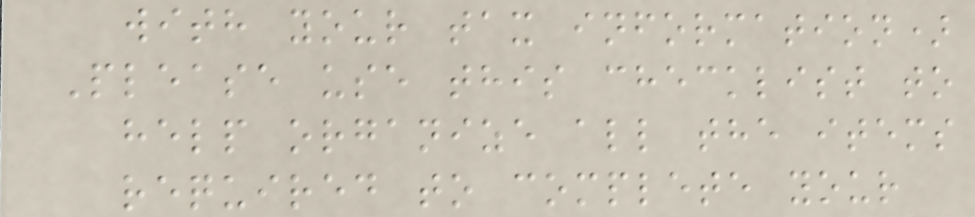with your tax information)
Please use this checklist to
help organize all the items
required to complete your
